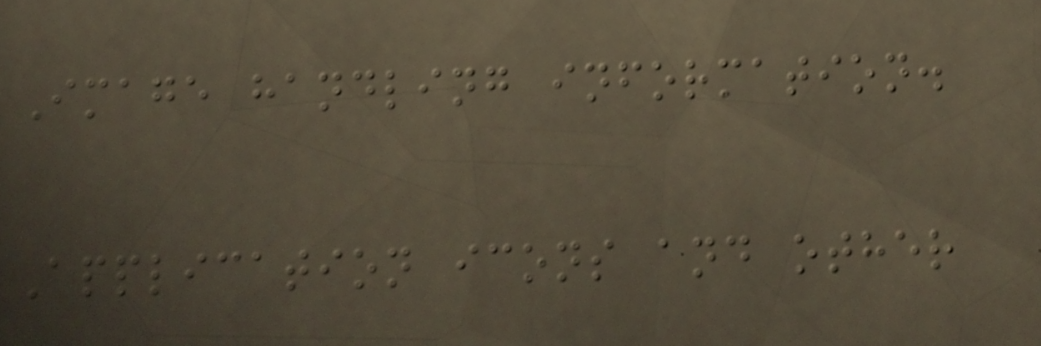Image handling information.
Application icons and other
